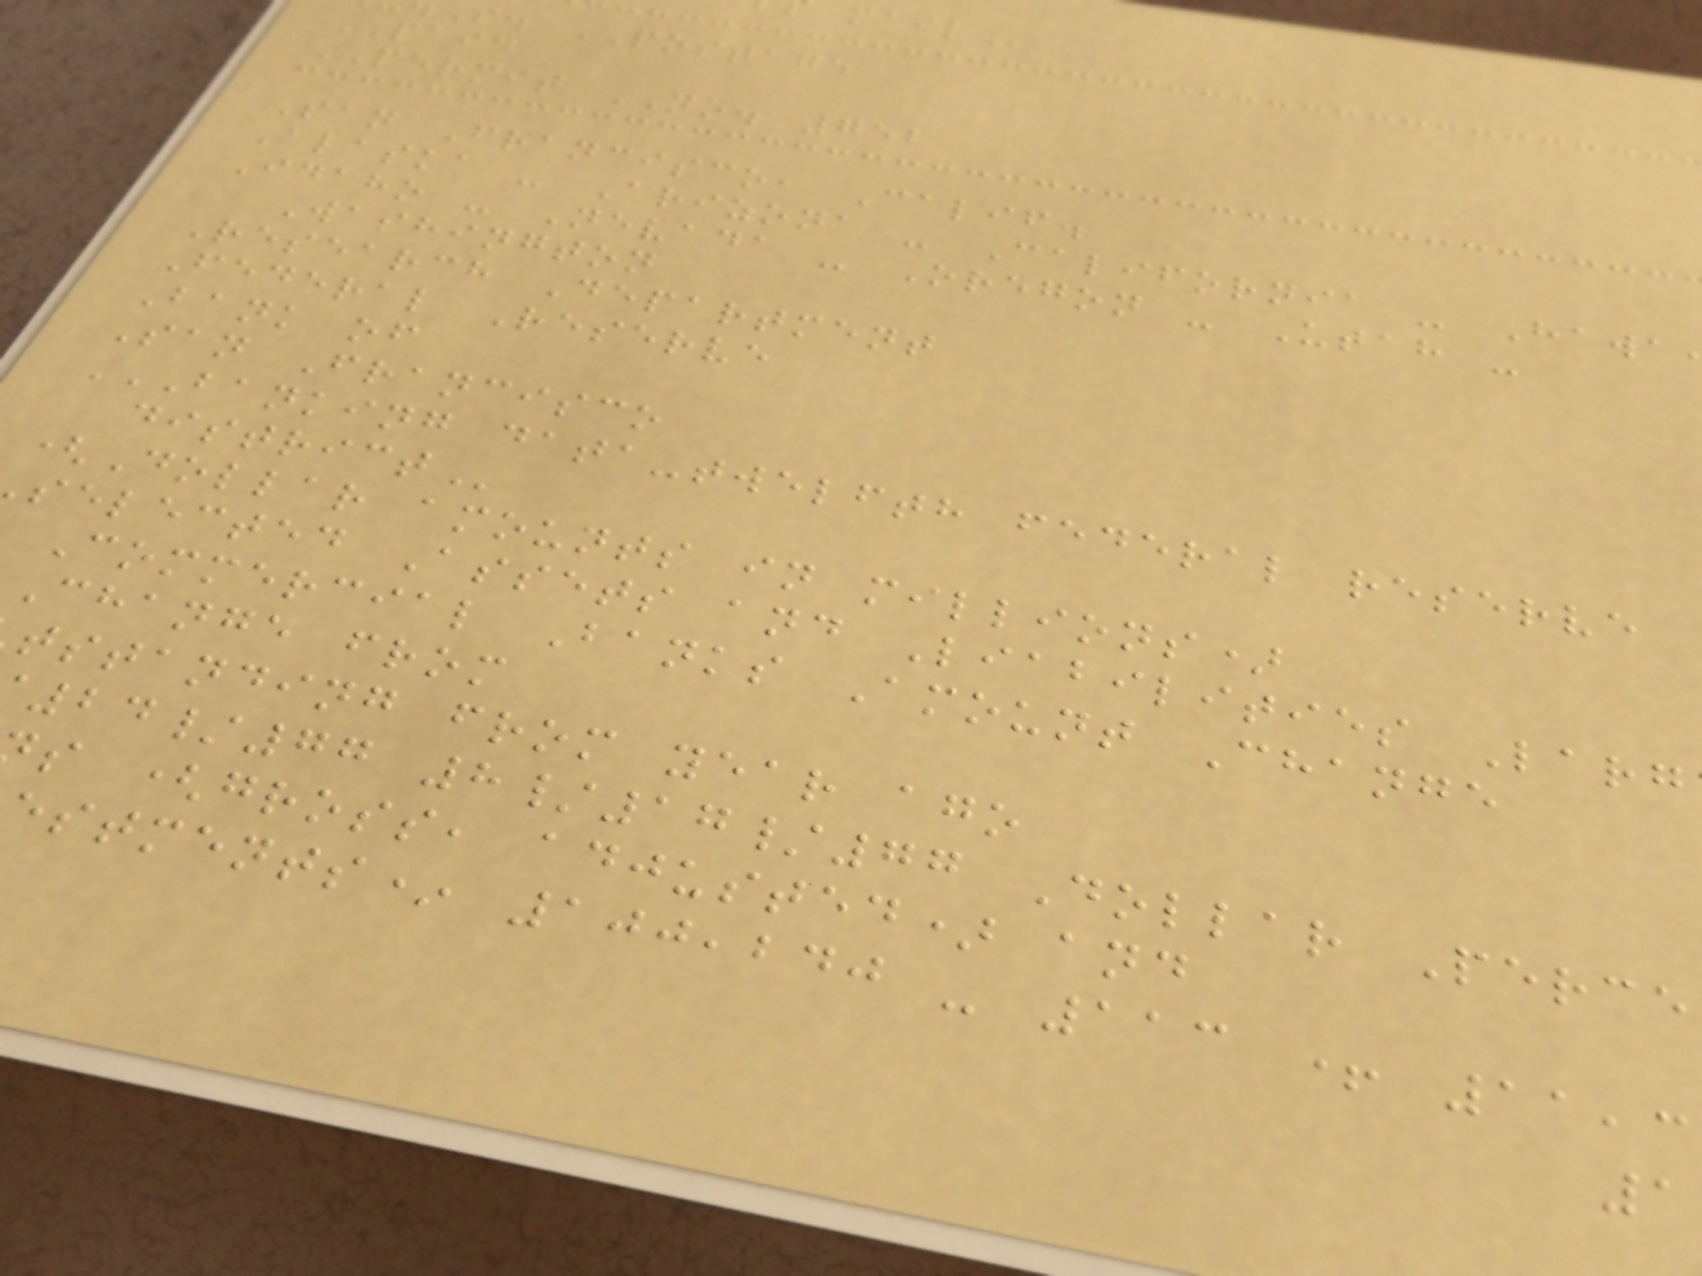s. POSTAGE
PAID
PERMIT NO. 752
San Francisco, Calif.
Alaska - Arizona - California - Hawa
Idaho - Nevada - Oregon - Utah -
Washington
Research Department
Federal Reserve
Bank of
San Francisco
BANKING DATA-TWELFTH FEDERAL RESERVE
(Dollar amounts in millions)
selected Assets and Liabilities Larg
Commercial Banks Amount Change
Change from
tstanding from year ago
24/77 8/17/77 Dollar Perce
s (gross, adjusted) and
estments* 100,240 - 113 + 11,3
